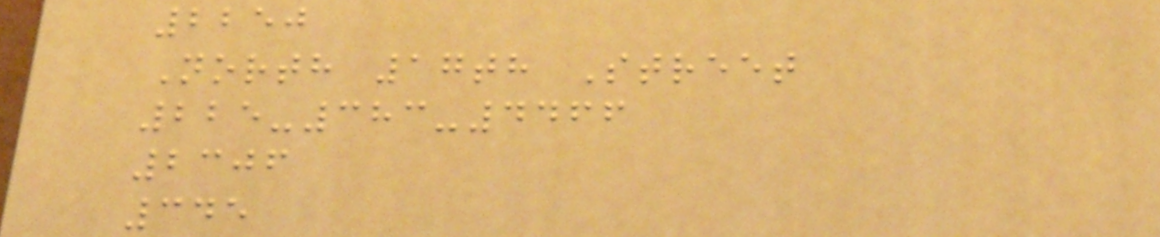2250
North 17th Street
225-383-4466
2306
345
